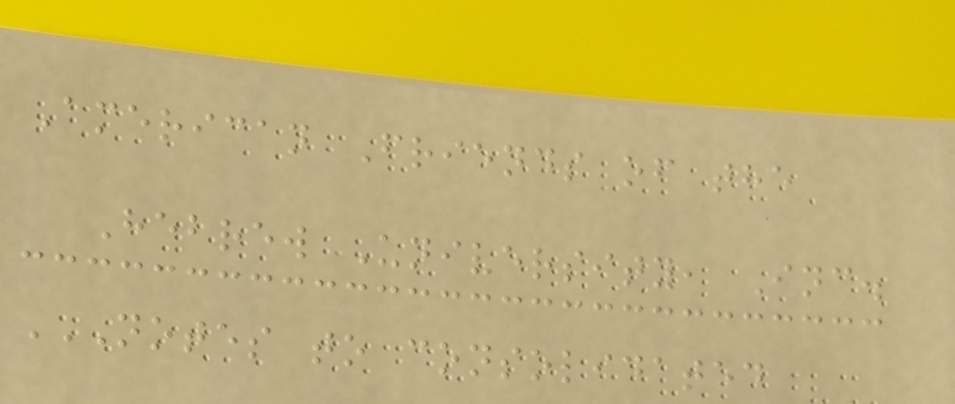American Friends of the
Hebrew University, Inc.
NOTES TO CONSOLIDATED
